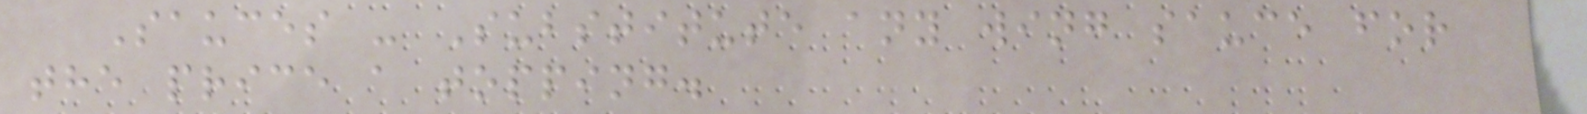Sauces - Substitute any wing sauce for
the price a topping.
